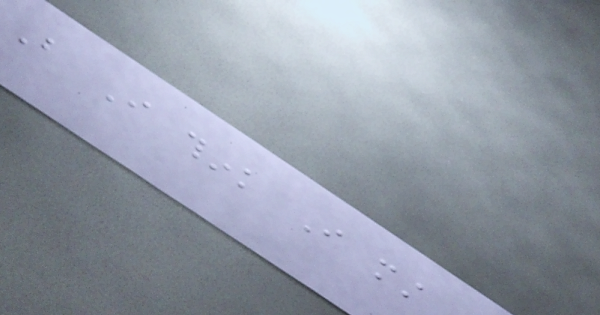But I think I must
